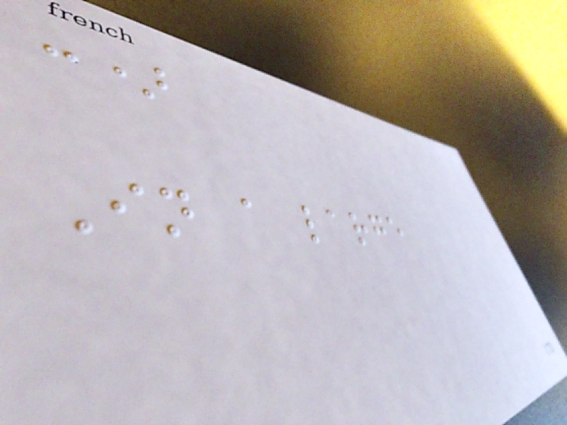:)
In a large
